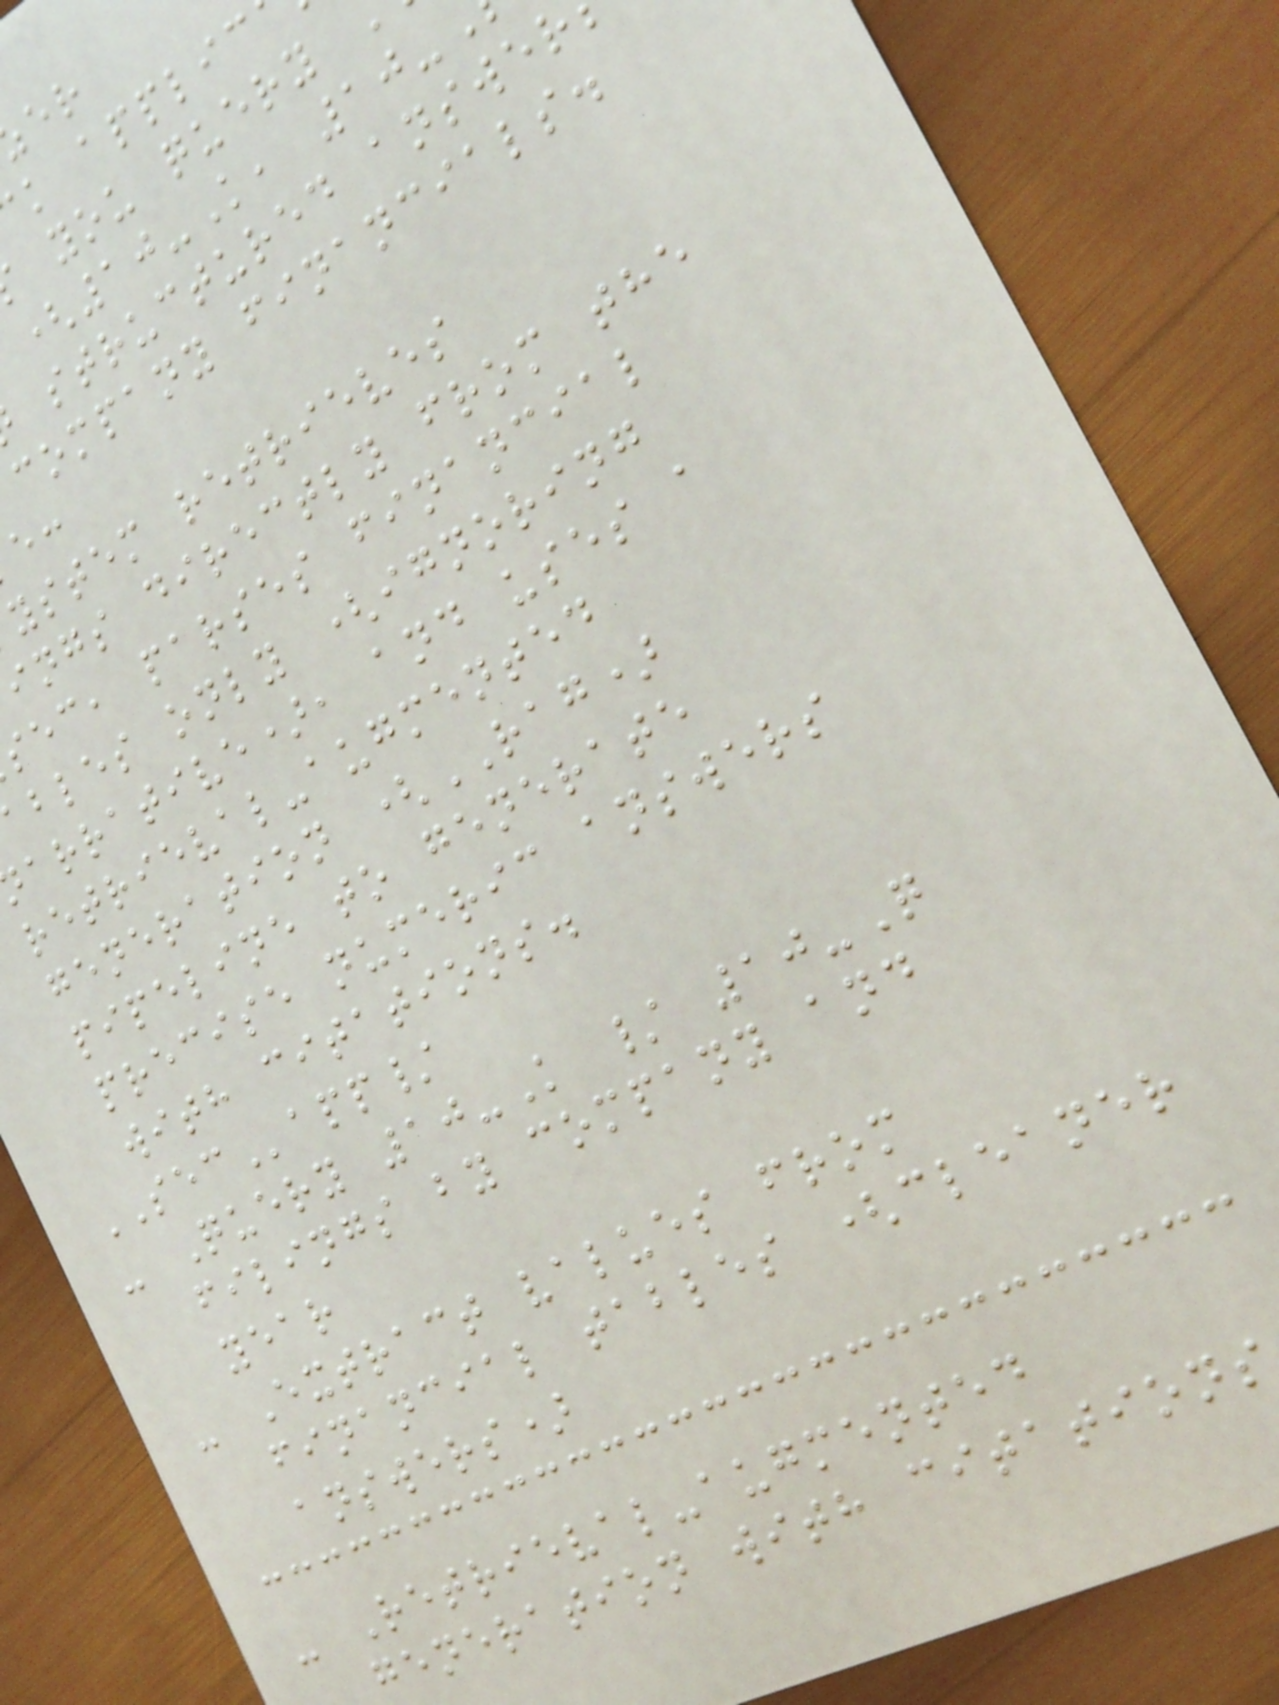k applic
you query
(10-K, 10-
structured answer
company financials.
ystem retrieves
ings directly from the
sec, parses financial
bles only (ignoring
arrative), and uses a
retrieval-augmented
generation (RAG)
pipeline to generate
precise numeric answers
with citations.
SECapp/
- Query 10-K / 10-Q
filings by company and
year
- Extract values from
financial tables (cleaner
answers)
- Retrieval-augmented
generation with citations
